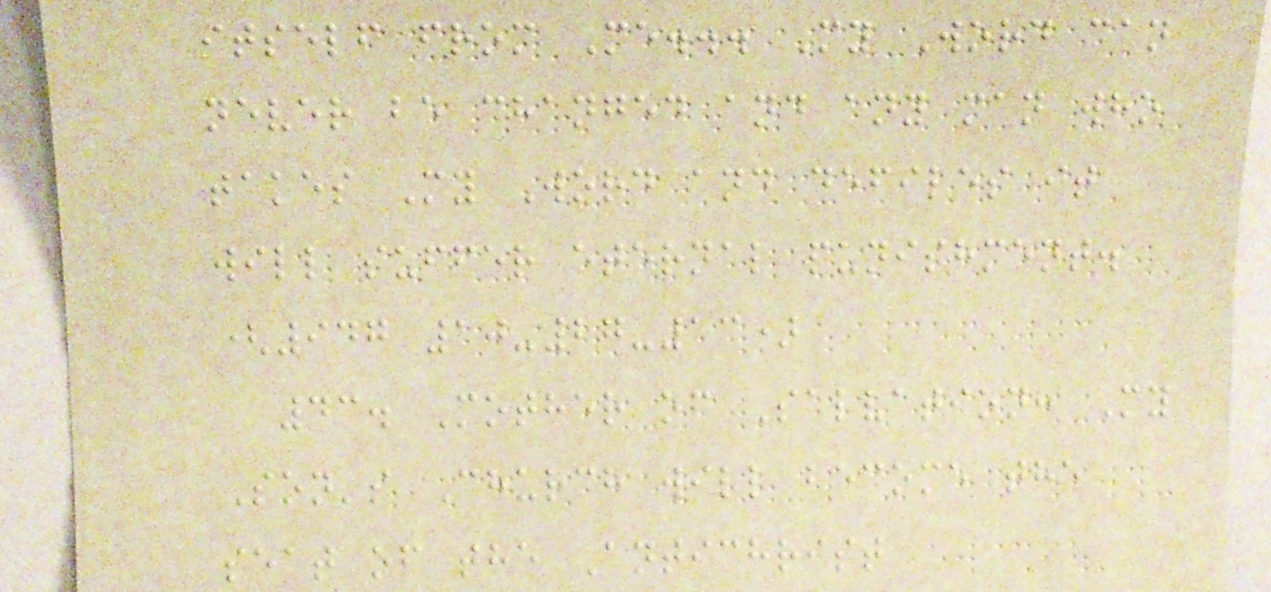itself from Me... My Word can
never be changed and any man who
takes My Word and defiles it
will suffer eternal punishment.
(947 10-27-13)
43. Mother of Salvation: My
Son's Church will become the
seat of the Antichrist
